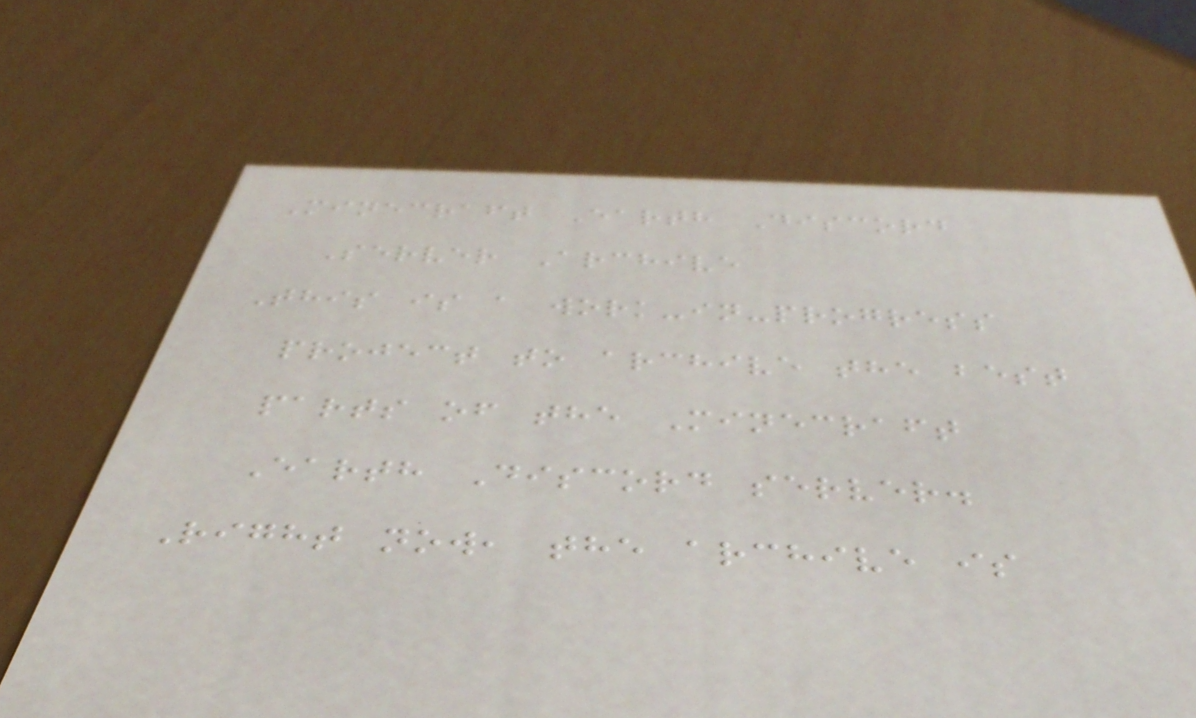Minecraft Earth Discord
Server Archive
This is a work-in-progress
project to archive the best
parts of the Minecraft
Earth Discord server.
Right now, the archive is
